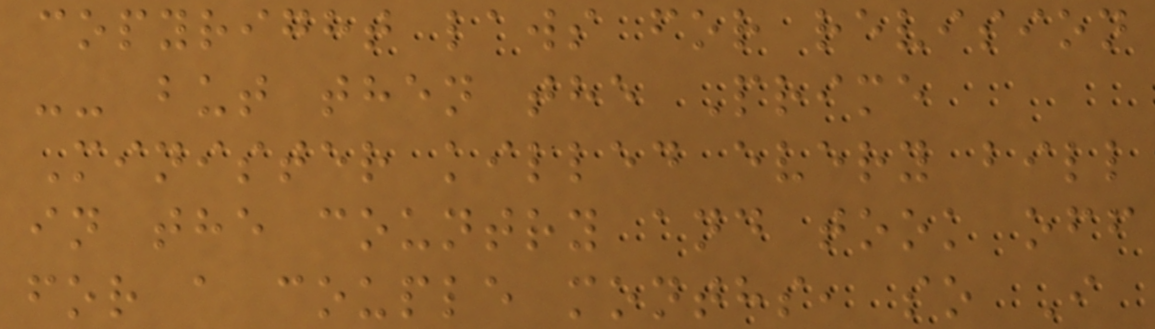copyright laws for revision
-- but then the Prime
Minister killed every bill
in the country and took off
for a couple months, so I
